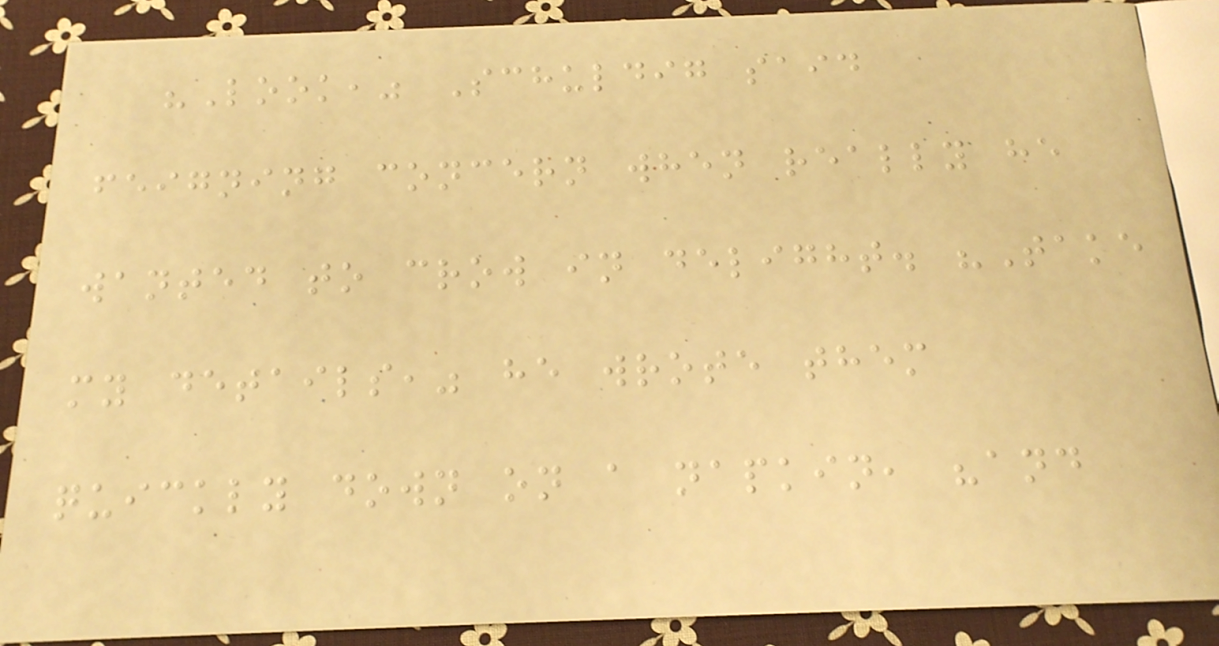"Look," Schuldig said
feigning concern when really he
wanted to crow in delight. "Take
my details," he wrote them
quickly down on a napkin, "and
